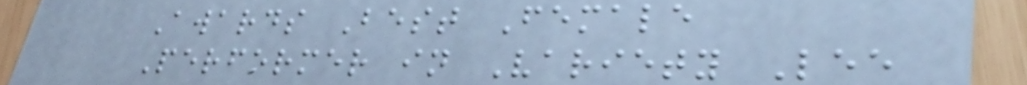Awards Best Female
Performer in Variety Lee
